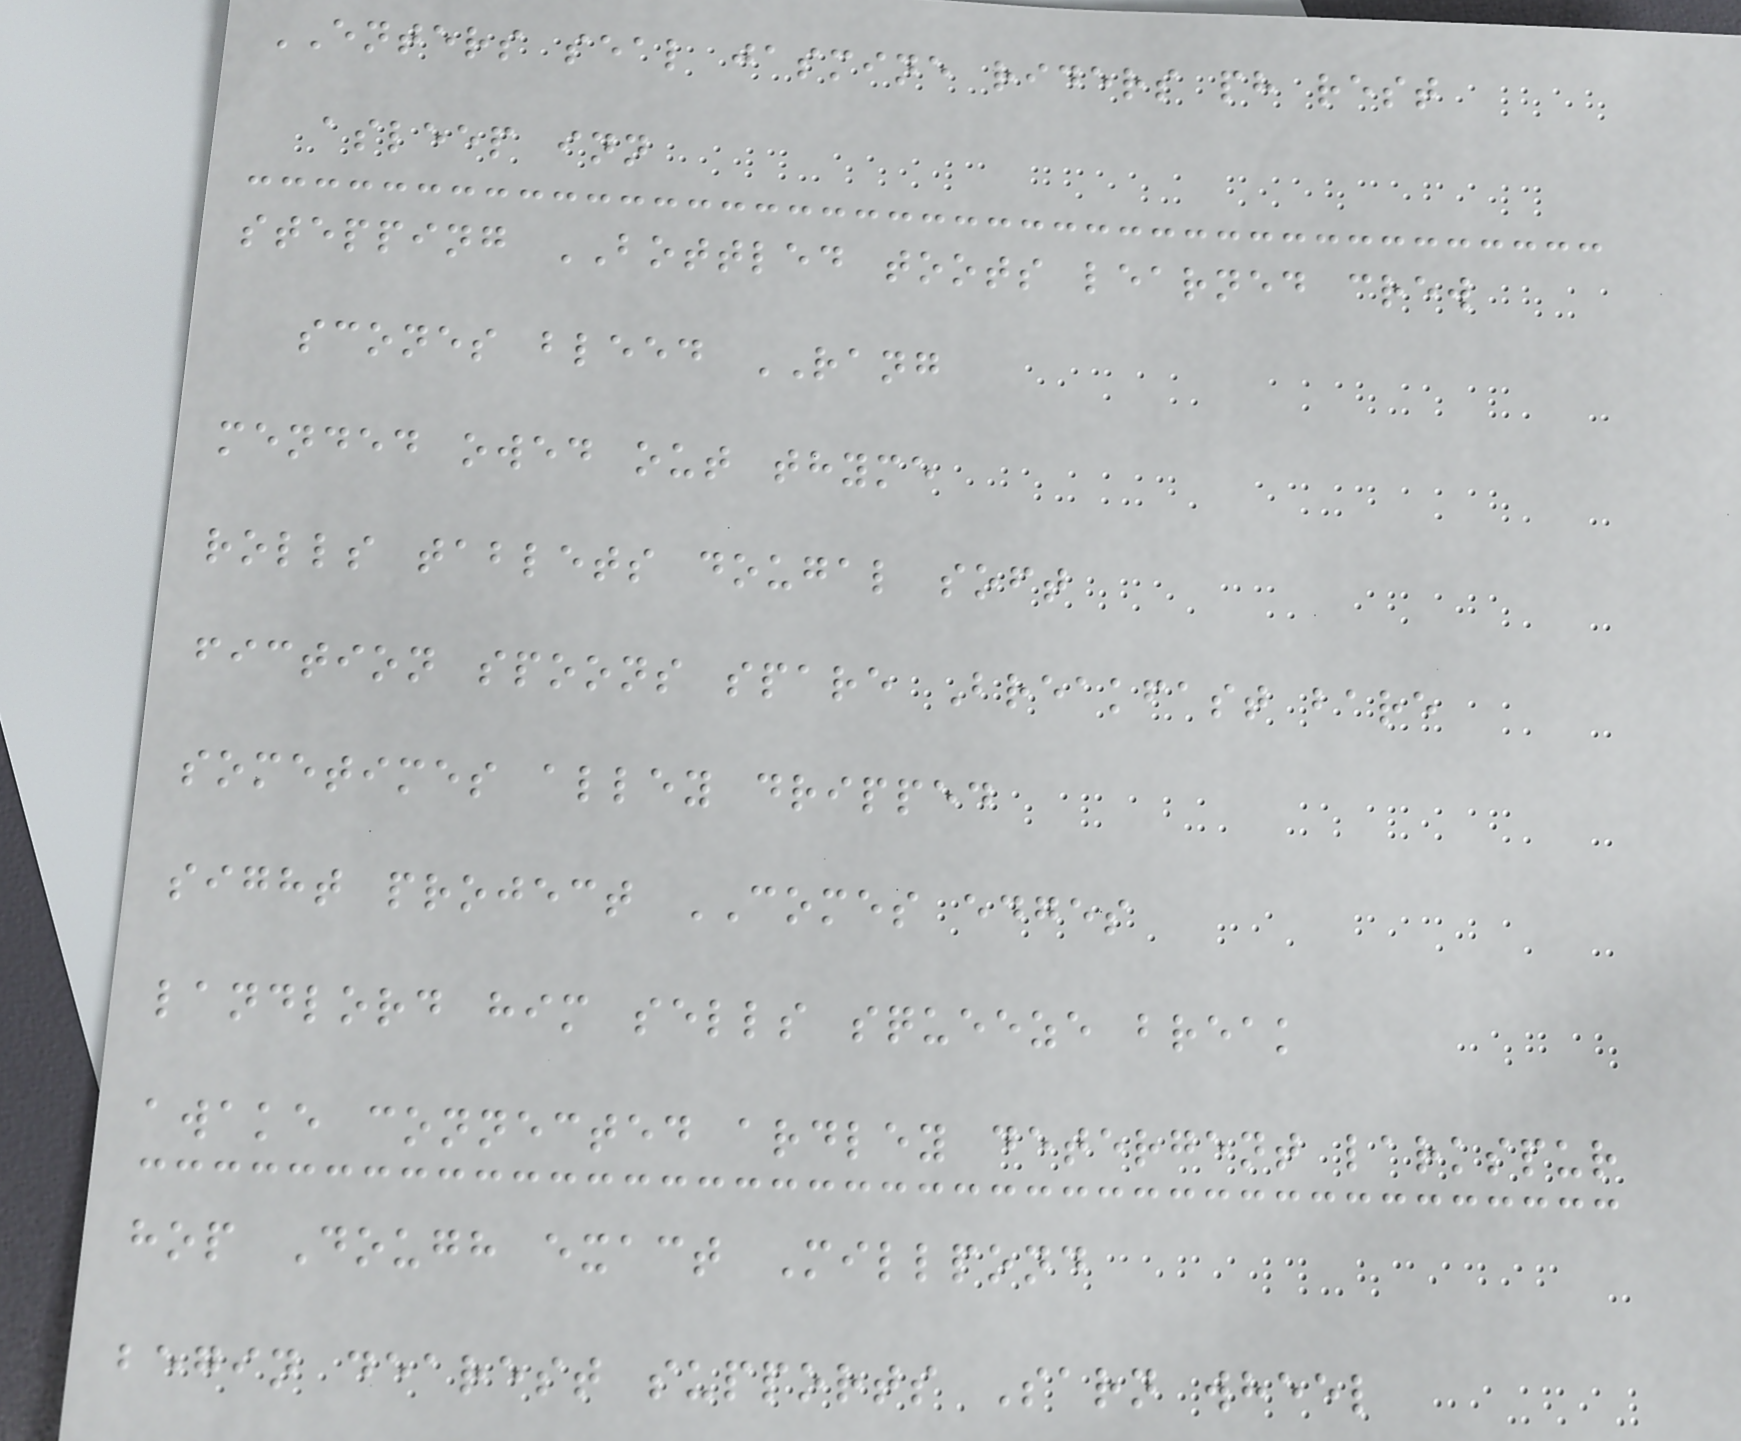ENTERS seal jasmine riders ph rest
asleep inn
stepping BOTTLED toots learned crew
scones bleed RANG
mended owed out thyme
rolls tablets dougal soft
fiction spoons spare Breakfast bare
sometimes alley dripped
sight project COMES edges
landlord him sells squeeze break
awake connected ardley detergent larkspur
hop Dough exact Millpond
begin dearest supports Sarn wheel
